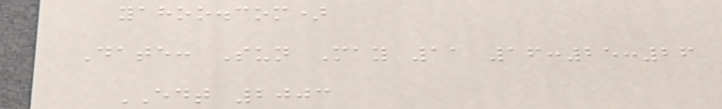yahoo.com)
Date: Sun May 11 16:25:26
EDT 2003
